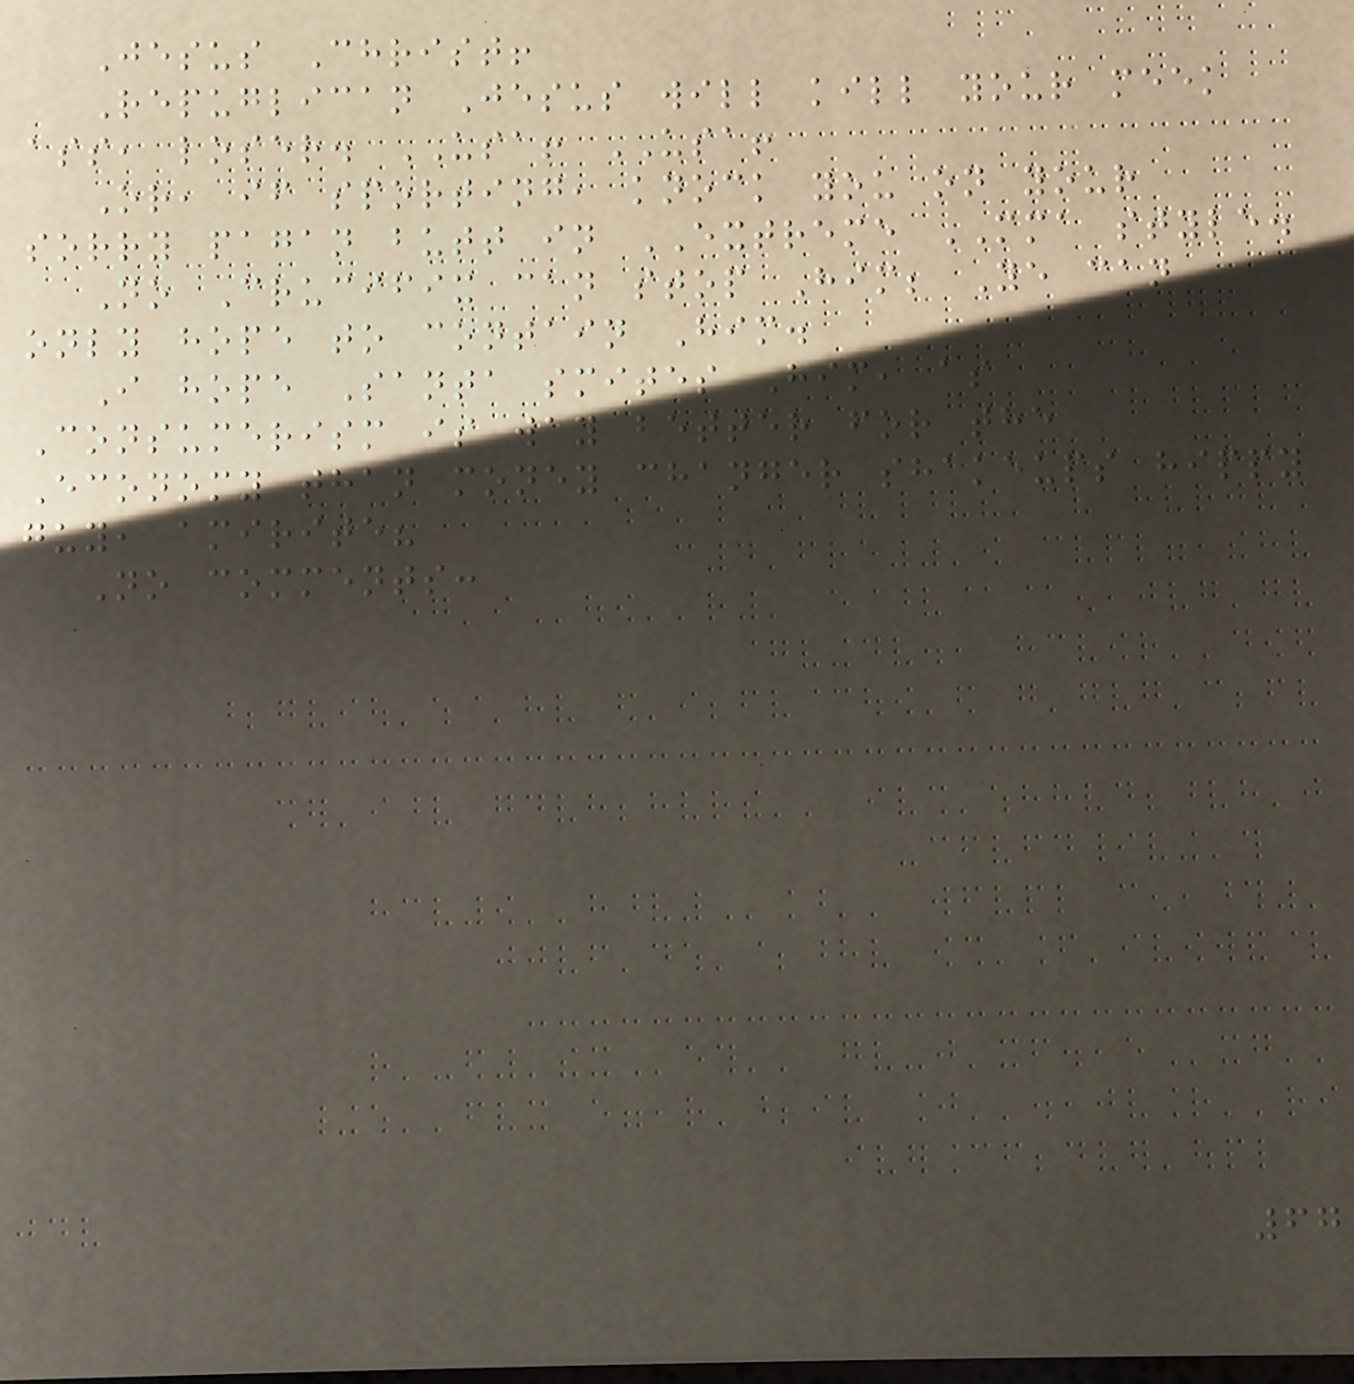Jesus Christ!
Repuglican Jesus will kill your meek
ass, loser. USA! USA!
Or, if sporting, knock you on your
sorry pagan butt in EXTREME MMA style.
No Crucifix can stop Him; Ye can
only hope to contain Him.
I hope Santa smites Him, as
Consumerism is way better for the
Economy than money changer shakeups hippy
guy, amirite?
No comments:
67
